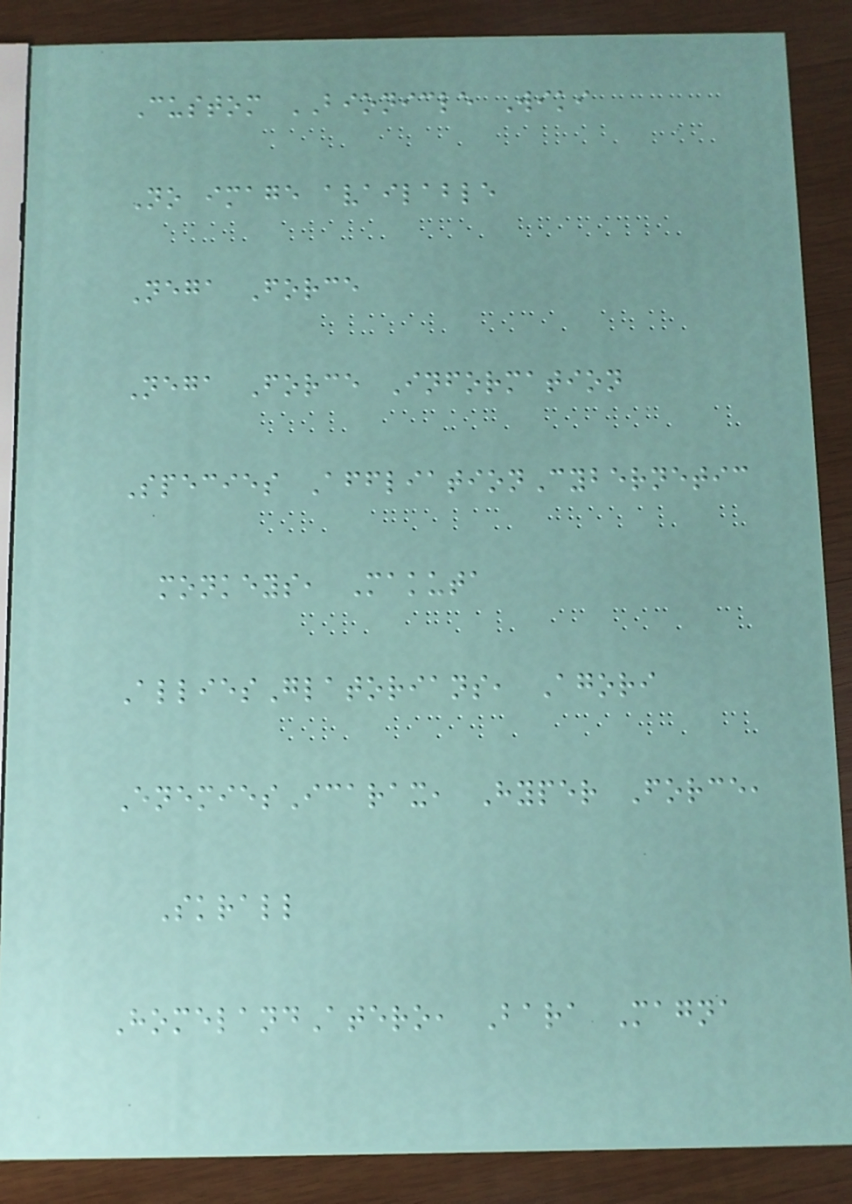Custom BIONICLE Wiki
No image available
Nega Force
Nega Force Information
Species AffliationCybernetic
monkeys, Makuta
AlliesGlatorians, Agori
EnemiesIcarax, Hyper Force,
Skrall
HomelandAtero, Bara Magna
